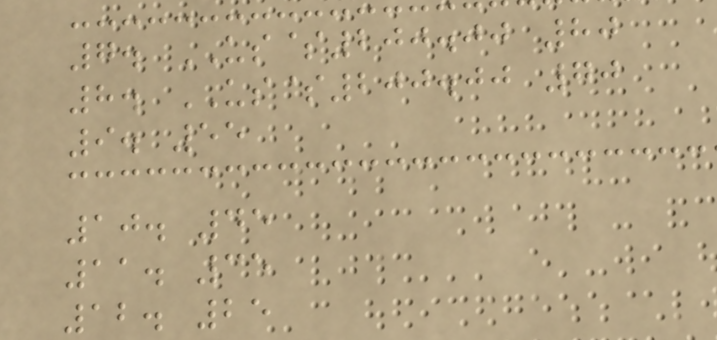7. US$200.00 80
8. US$200.00 70
9. 55
10. 45
11. 35
12. 25
